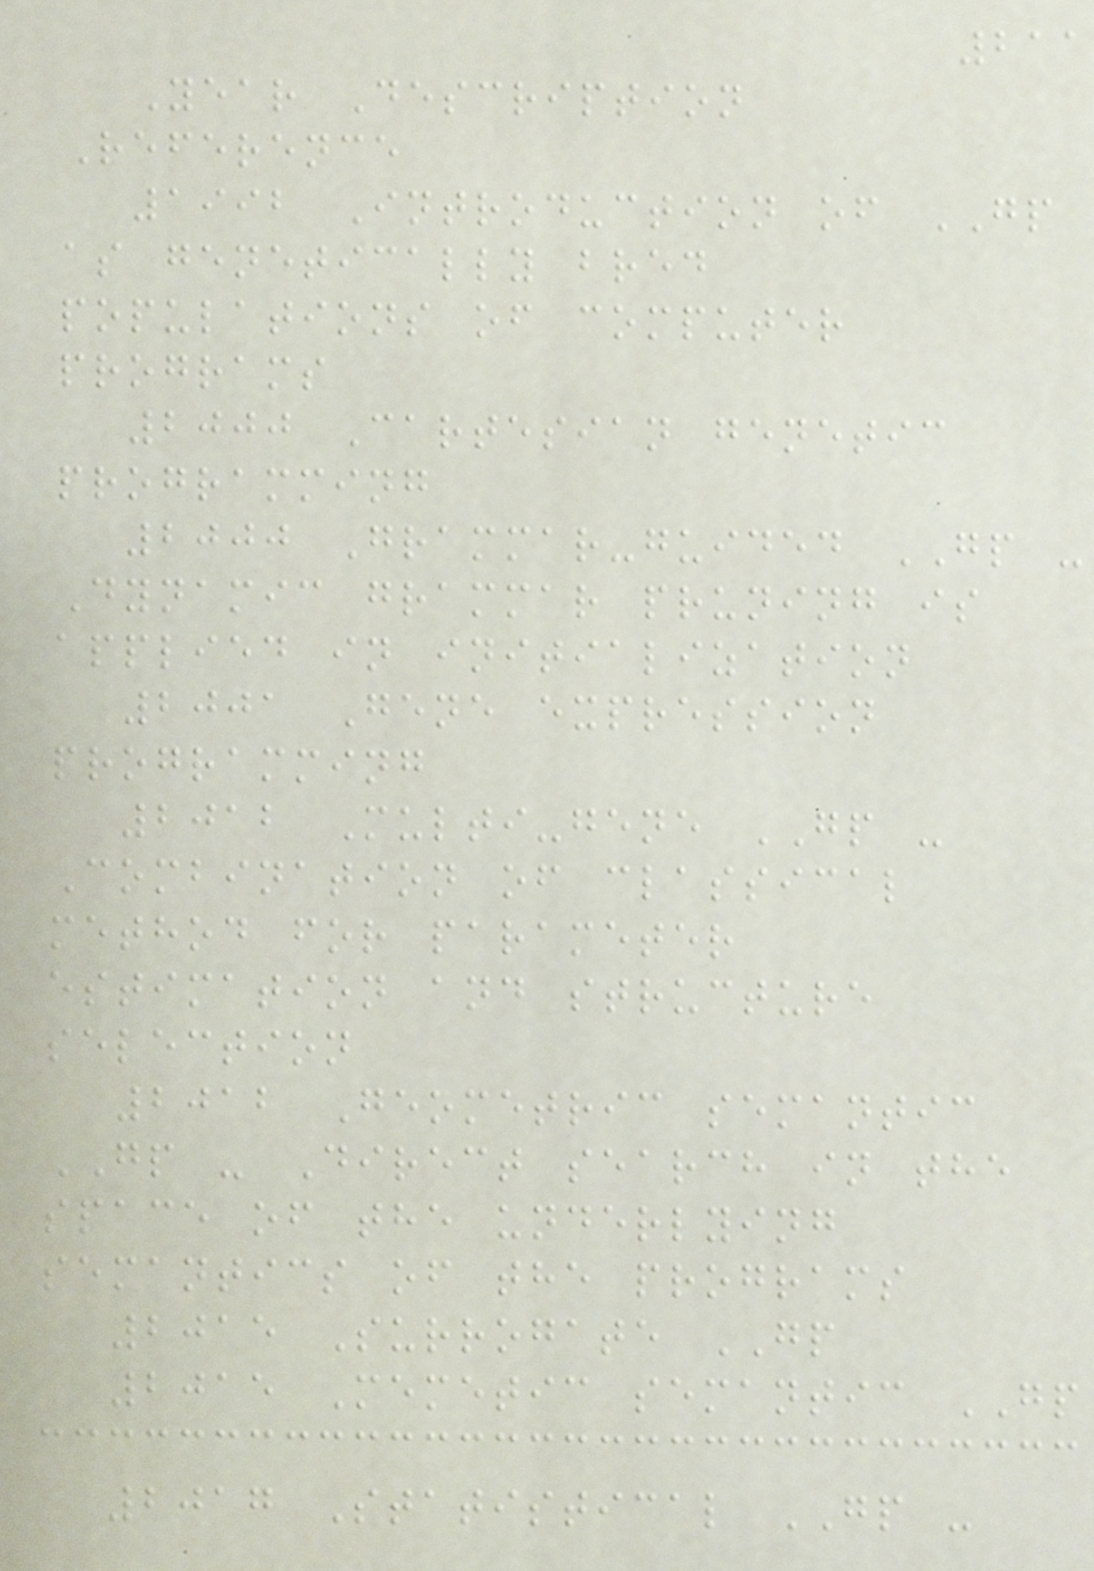211
Year Description
Reference
1992 Introduction of GP
as genetically bred
populations of computer
programs
2000 Cartesian genetic
programming
2000 Grammar-guided GP -
Dynamic grammar pruning is
applied in initialization
2001 Gene expression
programming
2012 Multi-gene GP -
Combination of classical
method for parameter
estimation and structure
selection
2012 Geometric semantic
GP - Direct search in the
space of the underlying
semantics of the programs
2015 Surrogate GP
2015 Memetic semantic GP
2017 Statistical GP -
